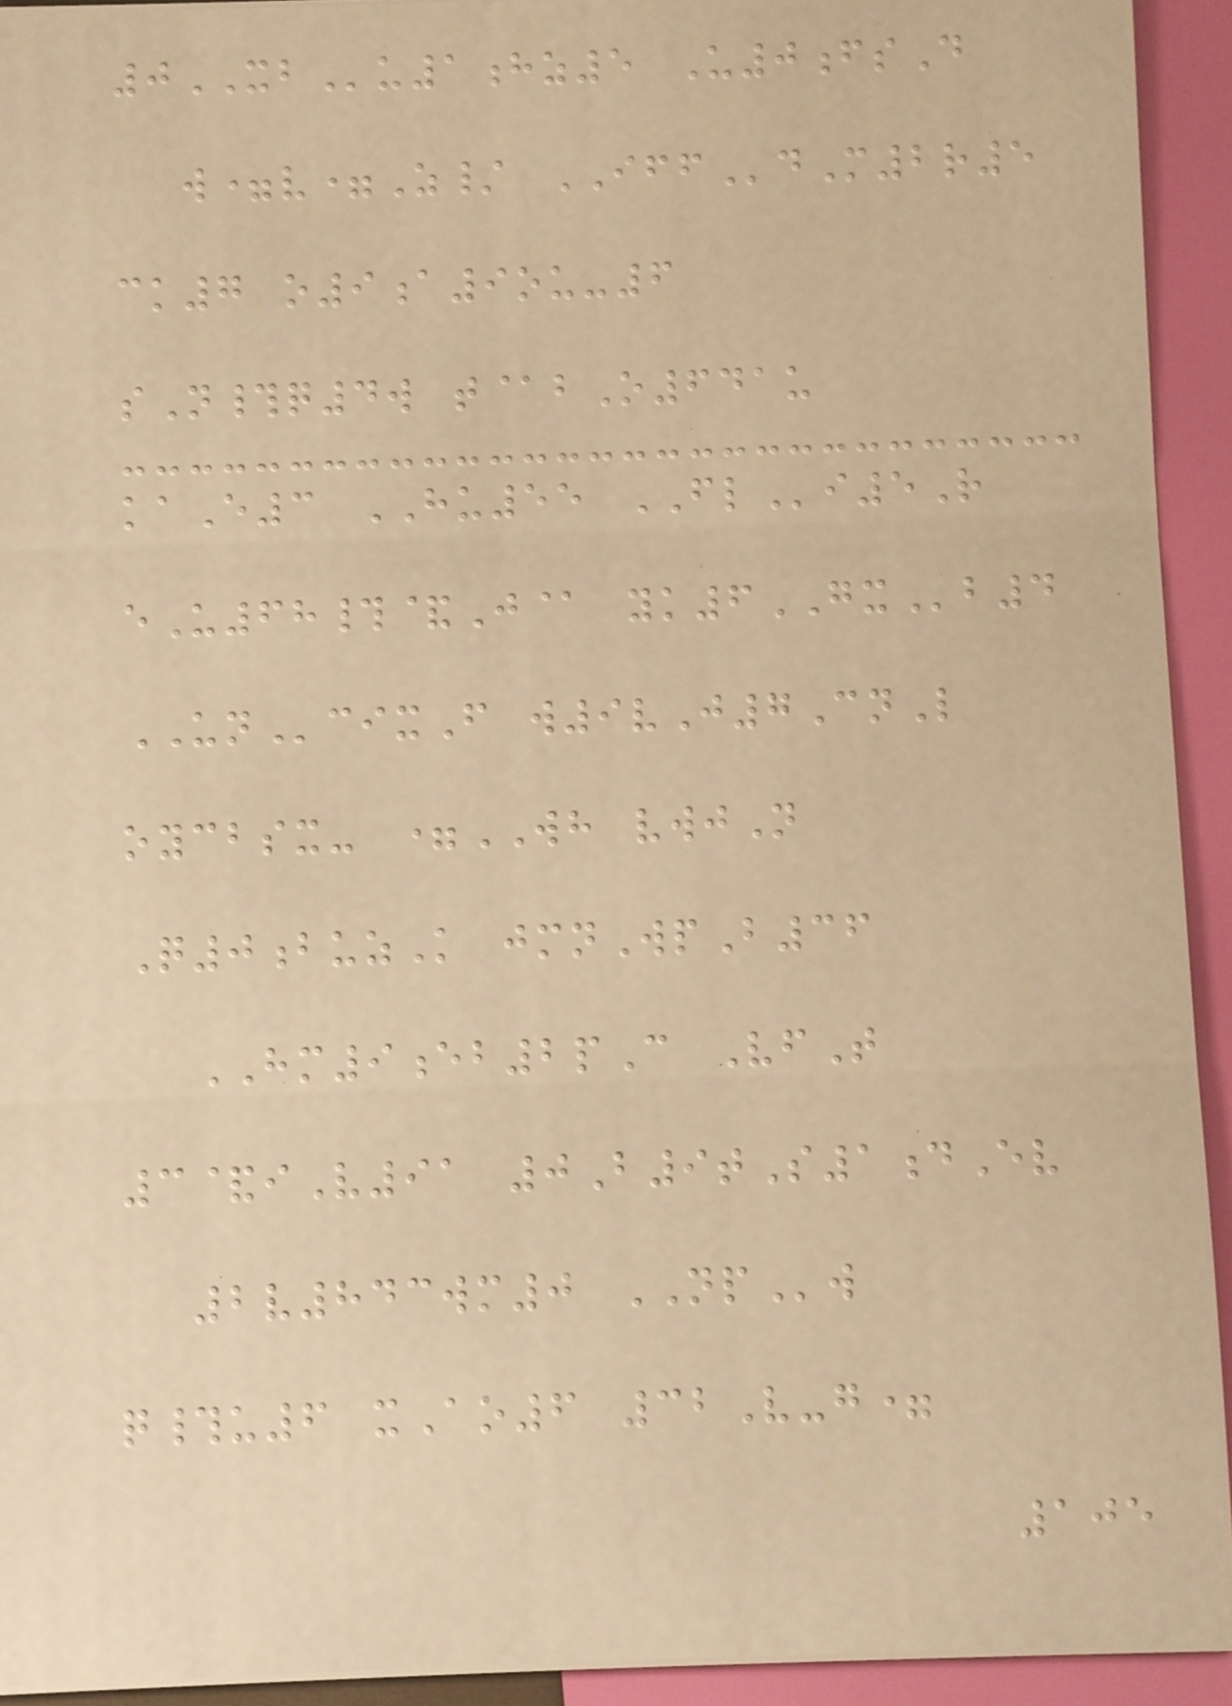0XBu1hz5 U0fsD
w=v=Z/ IFFdM2r5
ck7 o9a9ou-6
sN#q4w t@bO641u
kaE3 HU55 FLi5R
eU68#&J@ yk6GXb4
UNcixF w9vJ7CnL
oycbsx- =WH vwjN
Q0buzK jmnWpB36
HM9eb2pC VfT
3&iV91 0B9tS1dEv
2v843wm0 NPw
q#u6 xAo6 32V-g=
105
